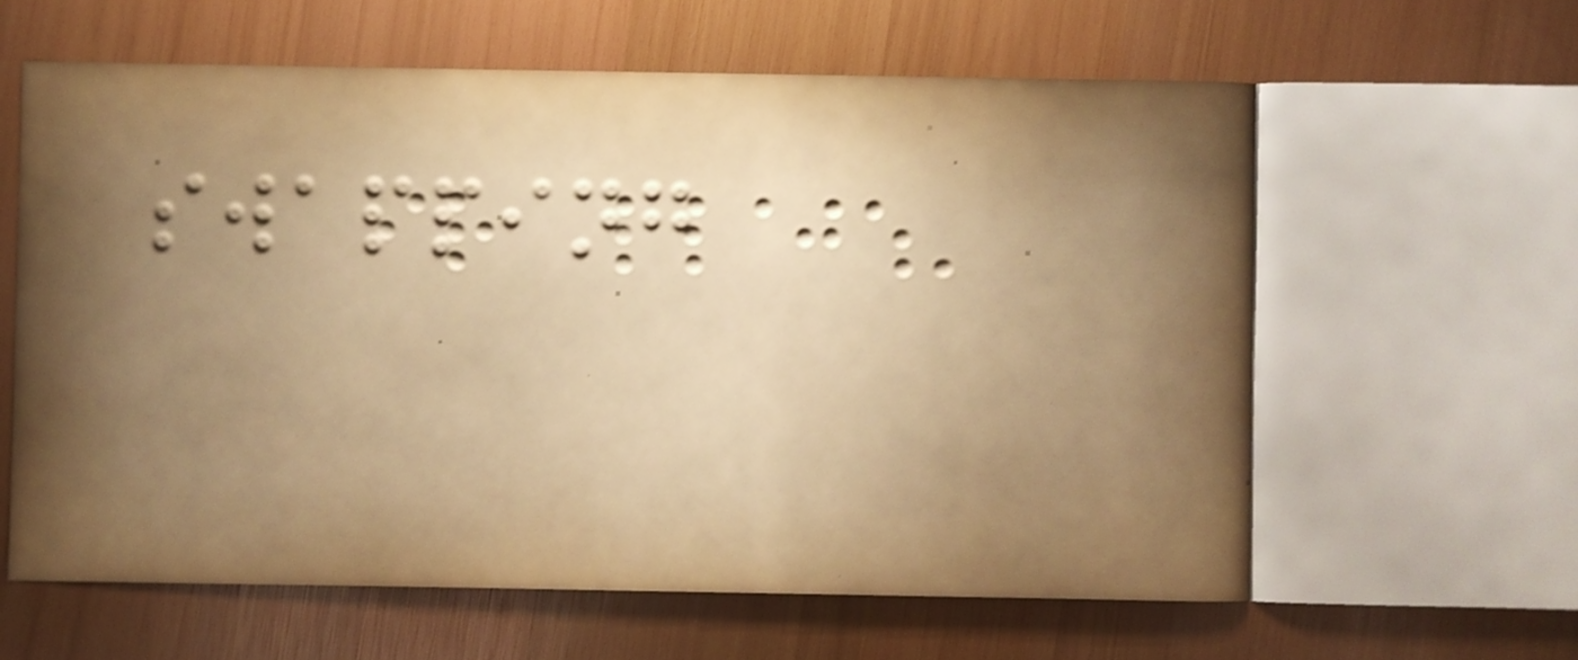swapping
